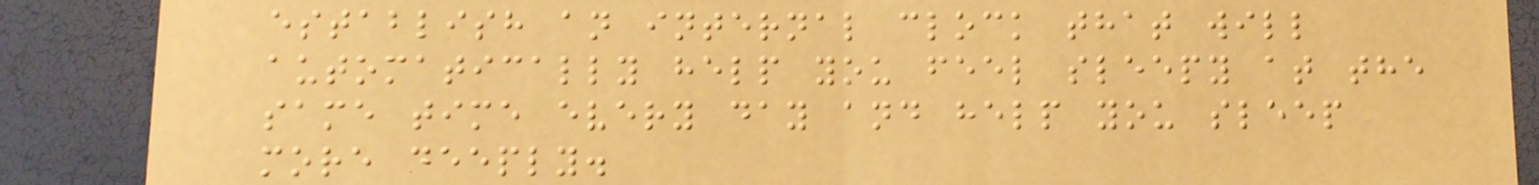establish an internal clock that will
automatically help you feel sleepy at the
same time every day and help you sleep
more deeply.
